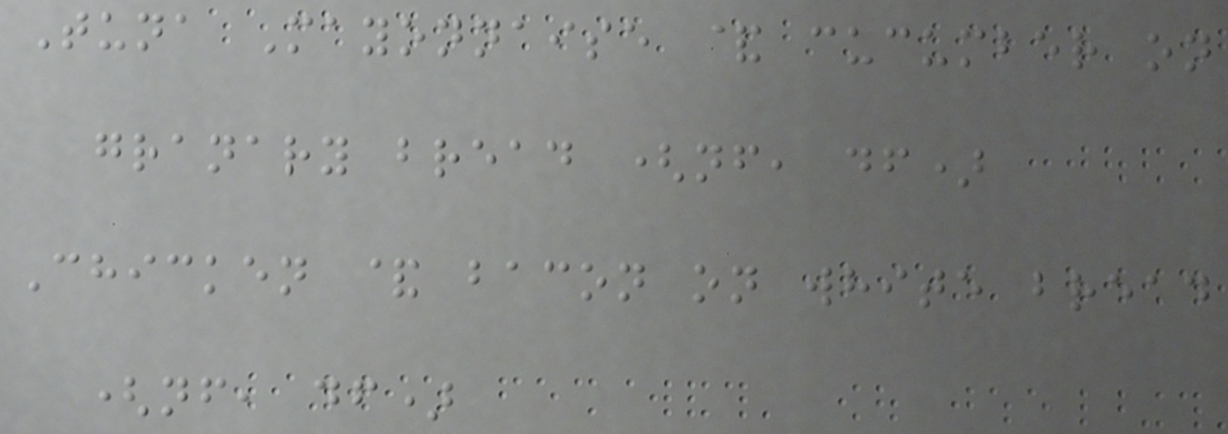Tuna Mayonnaise & cucumber on
granary bread (nf, df)
Chicken & bacon on white bread
(nf, df)
